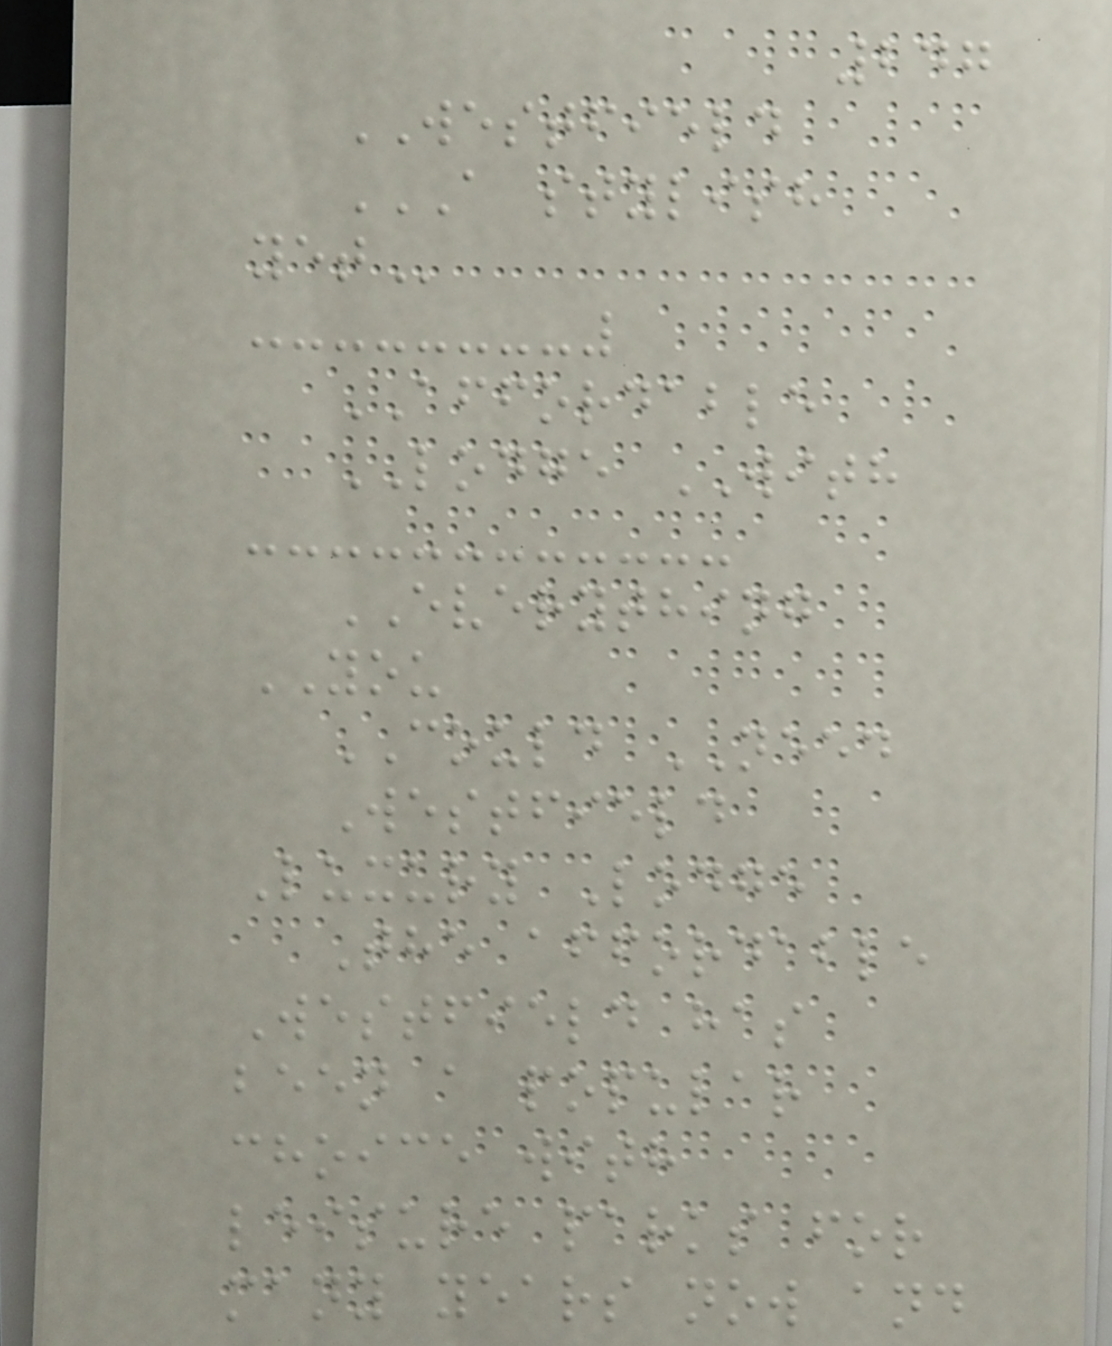247
WESTFIELD
A STYLISH
YET
AFFORDABLE
LODGE WITH
EVERYTHING
YOU
COULD NEED
Westfield
Luxury Lodge
The affordable
Westfield has
been a popular
choice with
leisure parks for
many years now and
